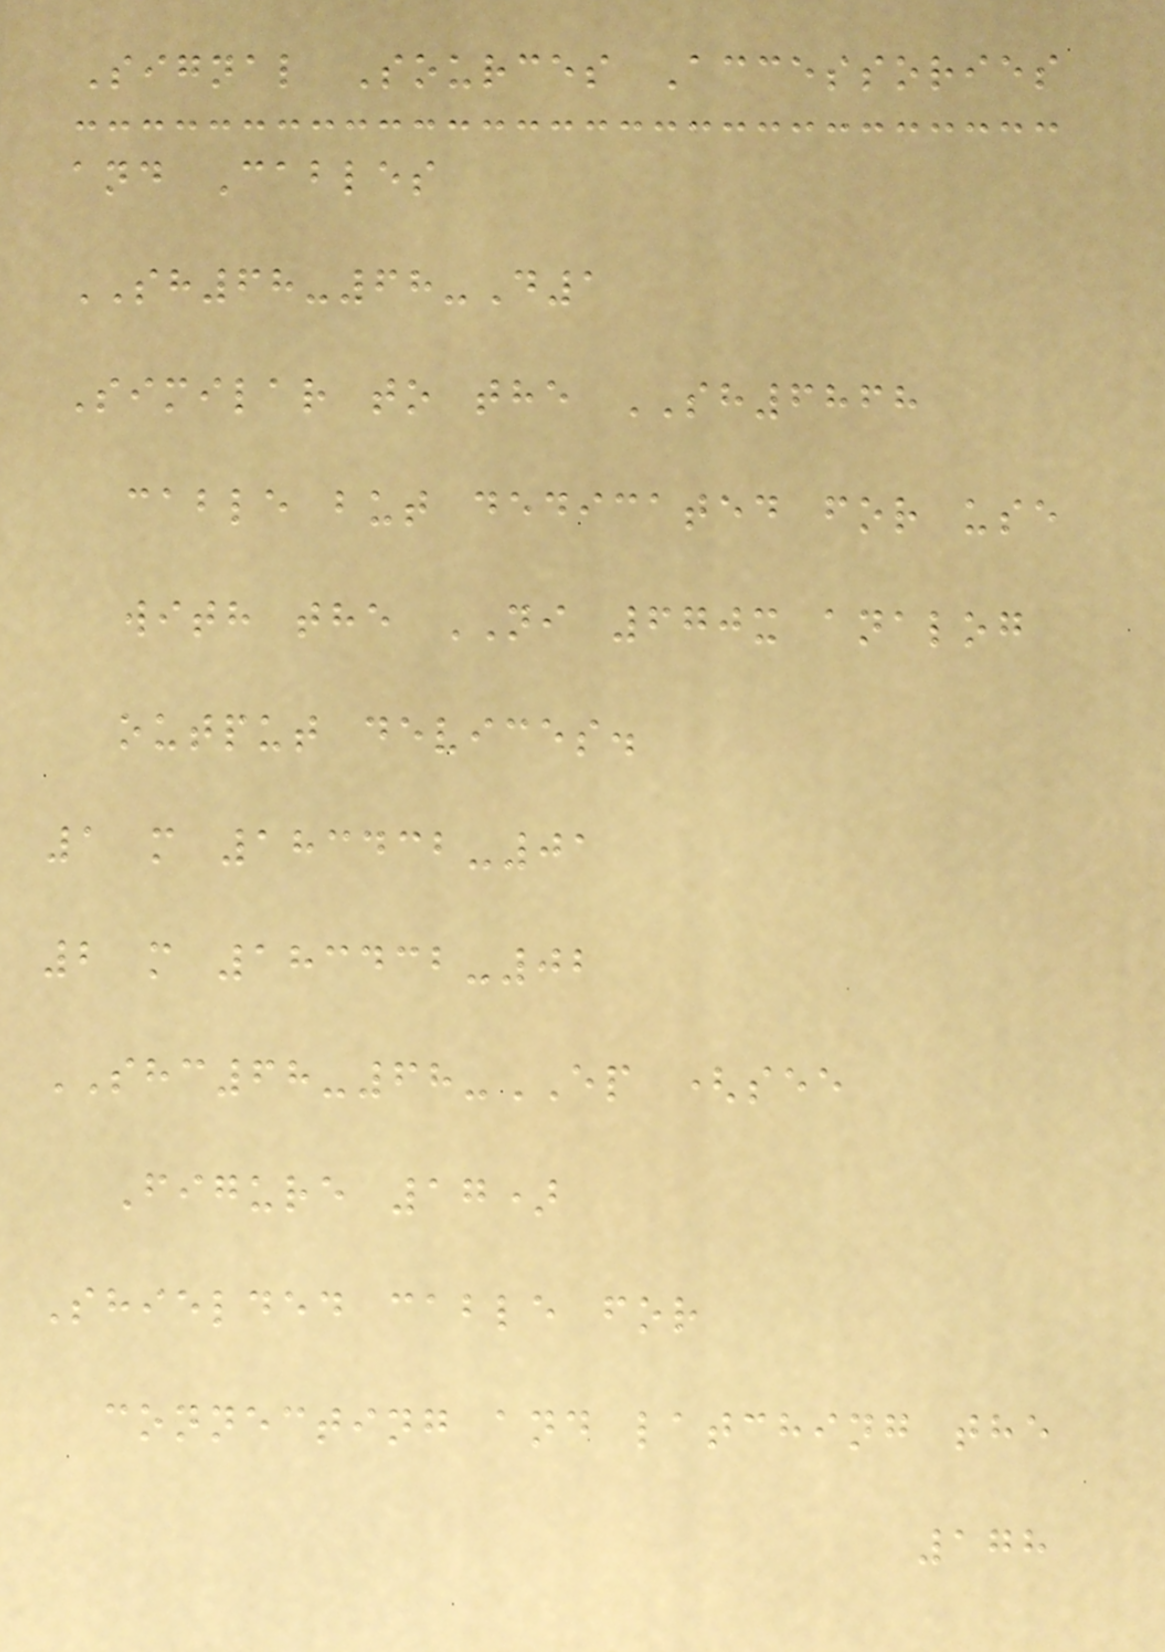Signal Sources Accessories
and Cables
SH68-68-D1
Similar to the SH6868
cable but dedicated for use
with the NI 670x analog
output devices.
1 m 183432-01
2 m 183432-02
SHC68-68-EP (see
Figure 17)
Shielded cable for
connecting and latching the
178
